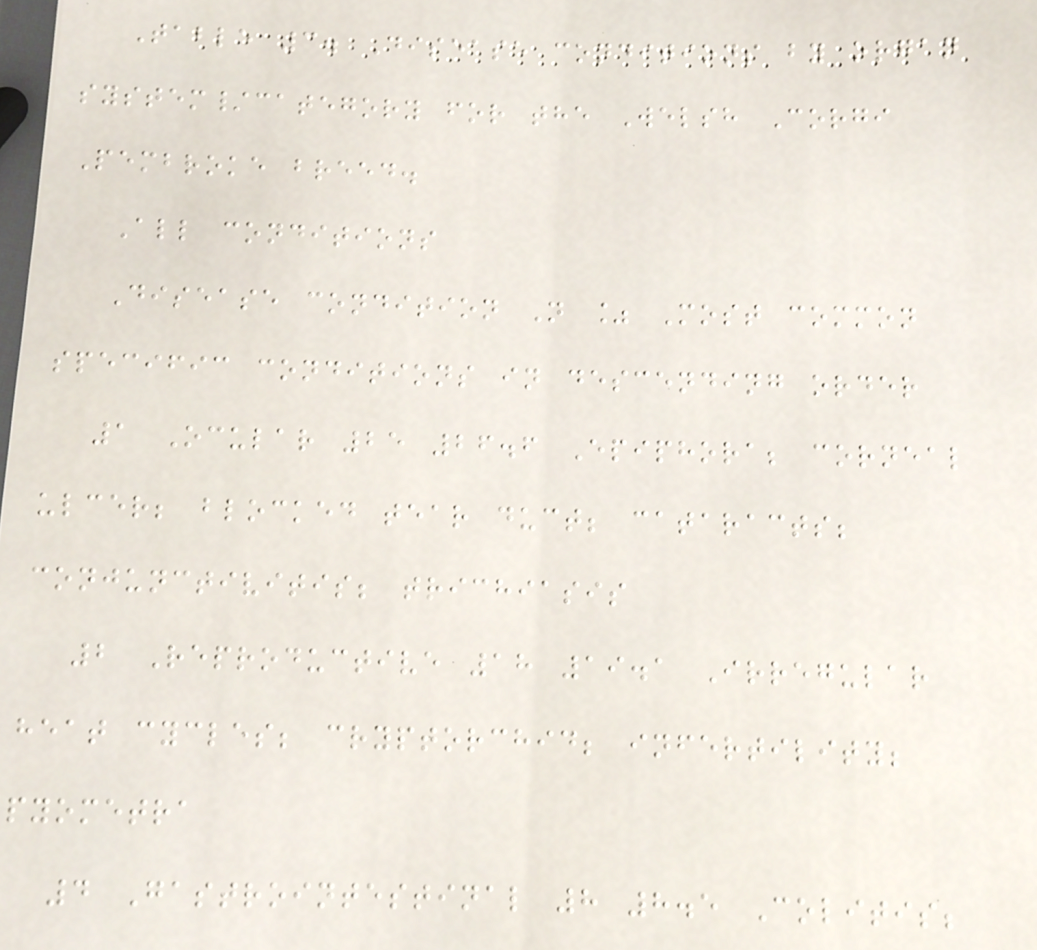Table 3. Disease conditions by organ
system/category for the Welsh Corgi
Pembroke breed.
All conditions
Disease condition N % Most common
specific conditions in descending order
1 Ocular 25 26.6 Epiphora; corneal
ulcer; blocked tear duct; cataracts;
conjunctivitis; trichiasis
2 Reproductive 18 19.1 Irregular
heat cycles; cryptorchid; infertility;
pyometra
4 Gastrointestinal 8 8.5 Colitis;
